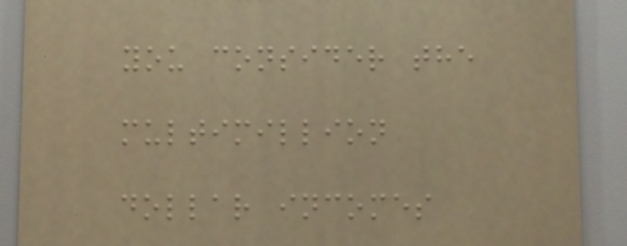you consider the
multimillion
dollar incomes
